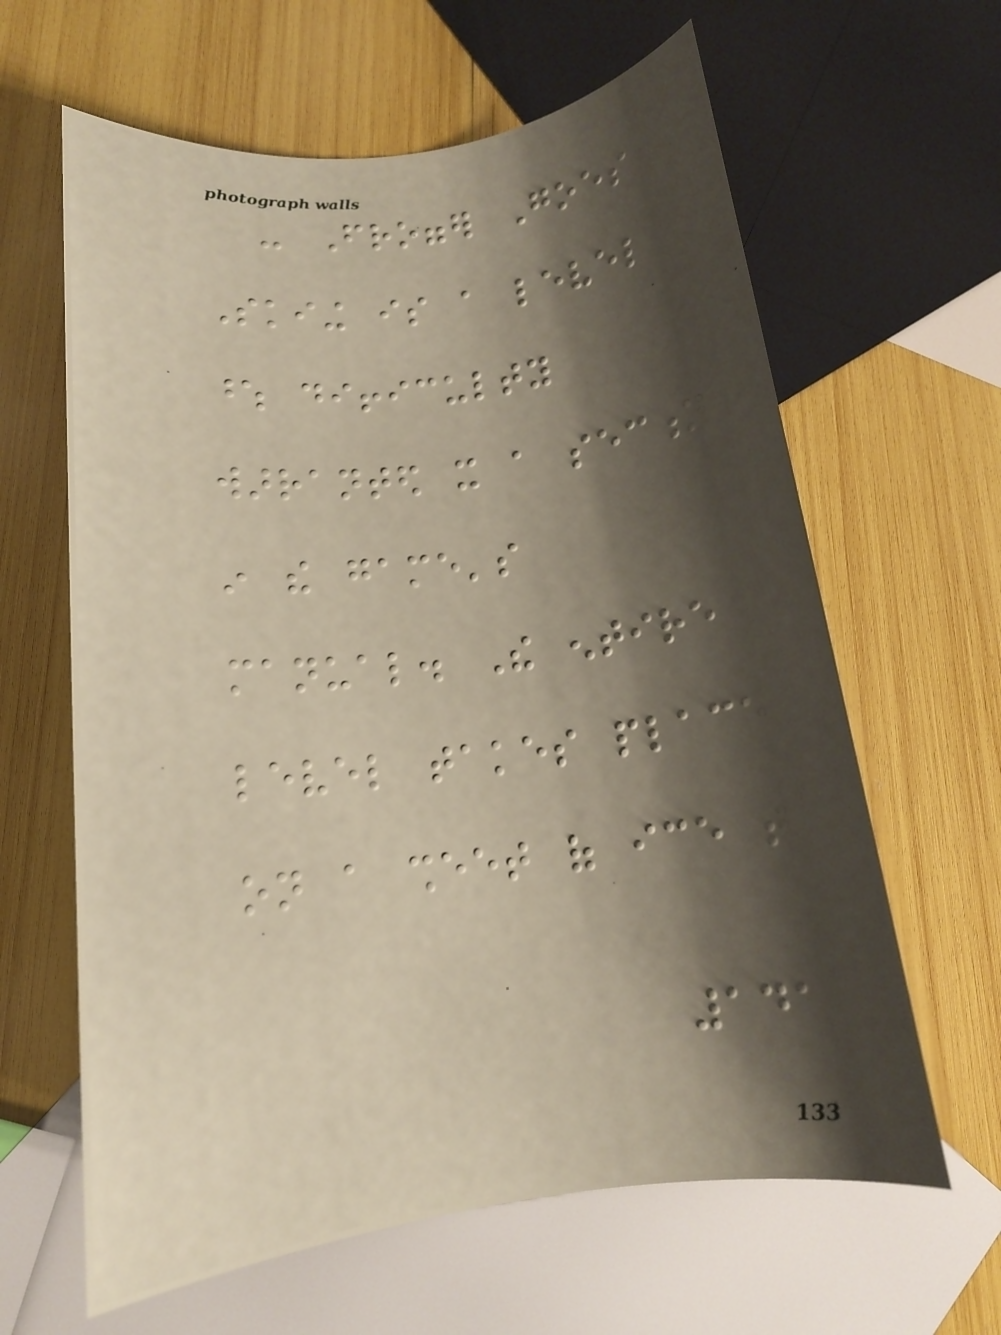- Frogger Goes
Skiing is a level
whose difficulty
warranted it a section
in the game's
manual. The entire
level takes place
on a sheet of ice that
141
